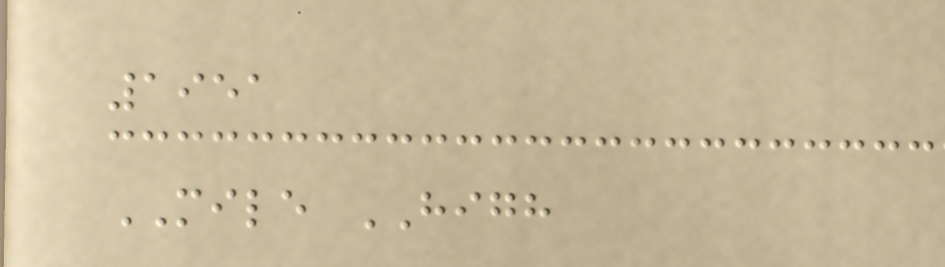1951
MILE HIGH
